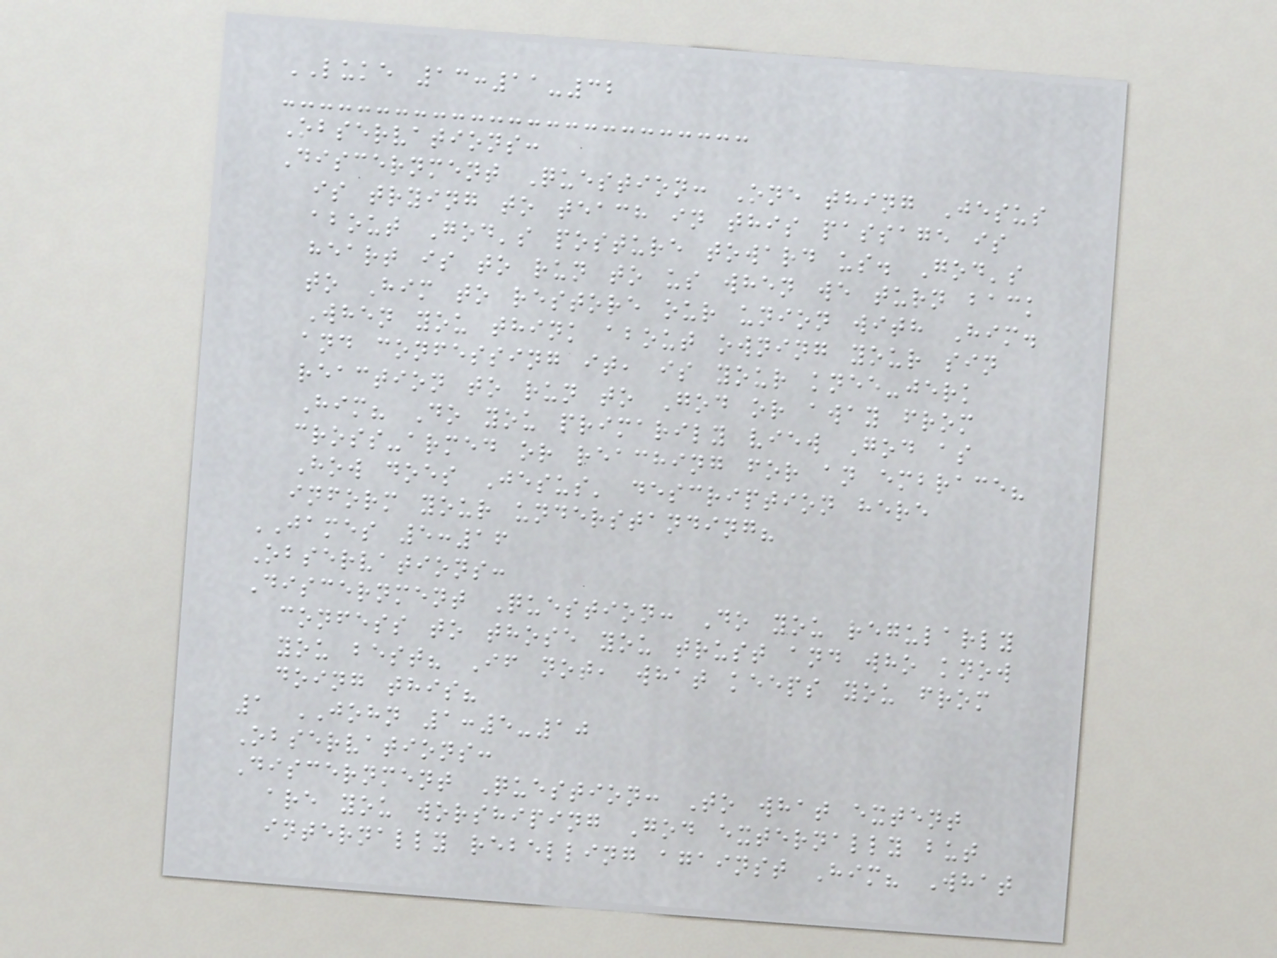LUKE 13:11-32
Observations:
Discernment Question: One thing Jesus
is trying to teach in this passage is
about God's posture toward us. God's
heart is to run to us when we turn back
to Him to restore our union with Him.
When you think about owning your sin
and confessing it, is your knee-jerk
reaction to run to God or away from
Him? Do you primarily view God as
cross-armed or reaching for an embrace?
How does Jesus' description here
inform your understanding?
JAMES 5:16
Observations:
Discernment Question: Do you regularly
confess to those you trust and who know
you best? If not, what keeps you from
doing this?
1 JOHN 1:5-10
Observations:
Discernment Question: To what extent
are you worshiping God externally but
internally rebelling against Him? What
